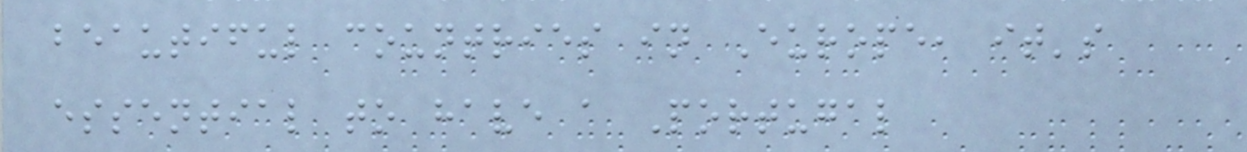beautiful countries in Europe, it's
essential to have a Portugal
